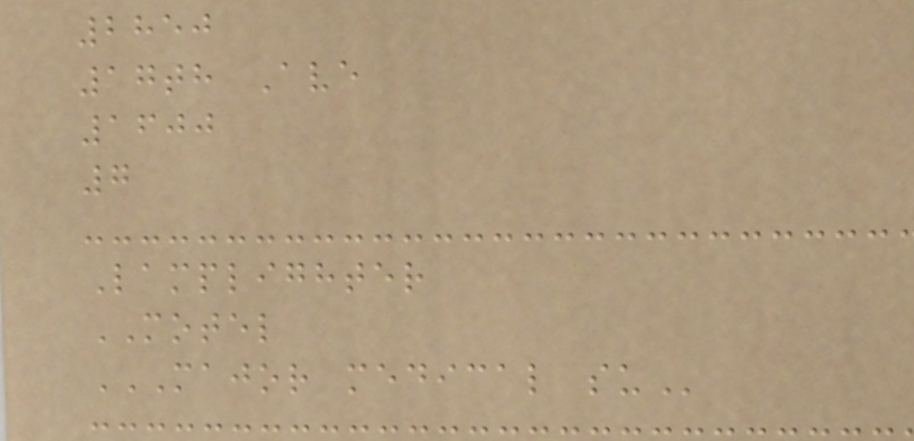2850
17th Ave
1600
7
Lamplighter
MOTEL
MAJOR MEDICAL SU
